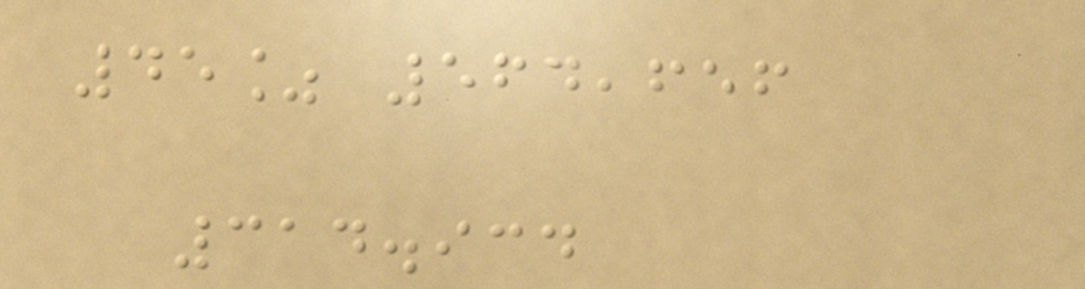45% 564,656
314.934
